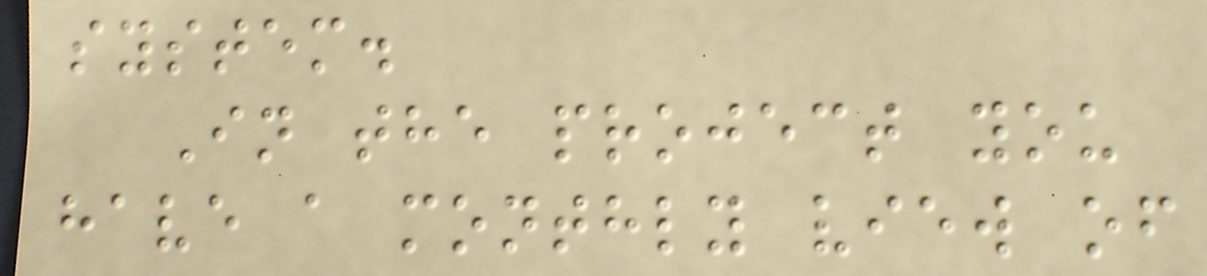system.
In the project you
have a monthly view of
